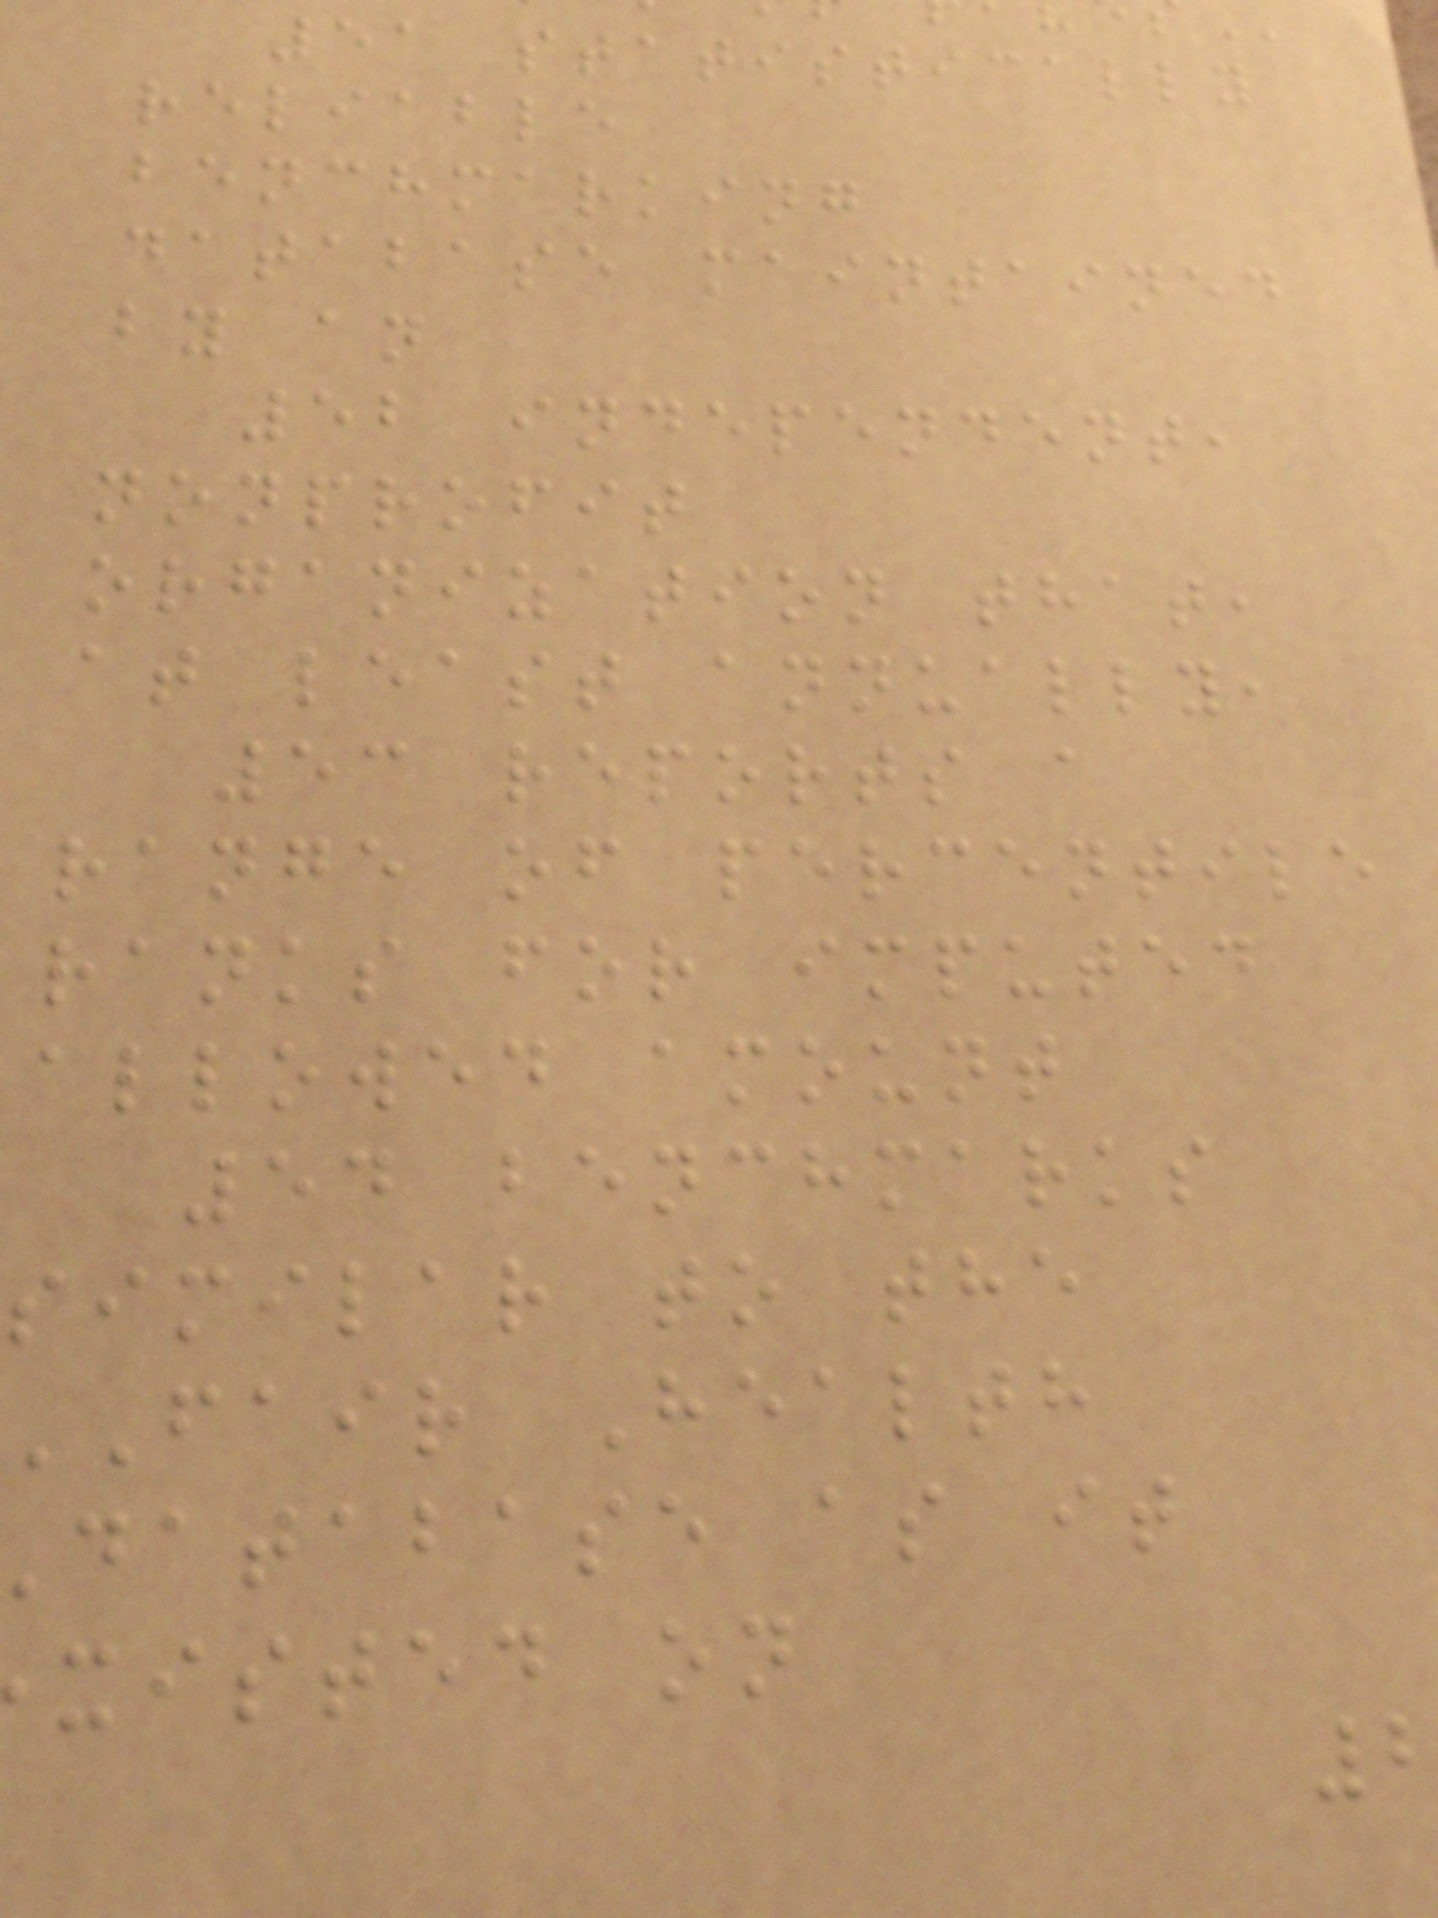51 statistically
reliable
benchmarking
database maintained
by an
52 independent,
nonprofit
organization that,
at least annually,
53 reports a
range of percentile
ranks for imputed
allowed amount
54 benchmarks
similar to the
fair Health
database as it
xisted on
